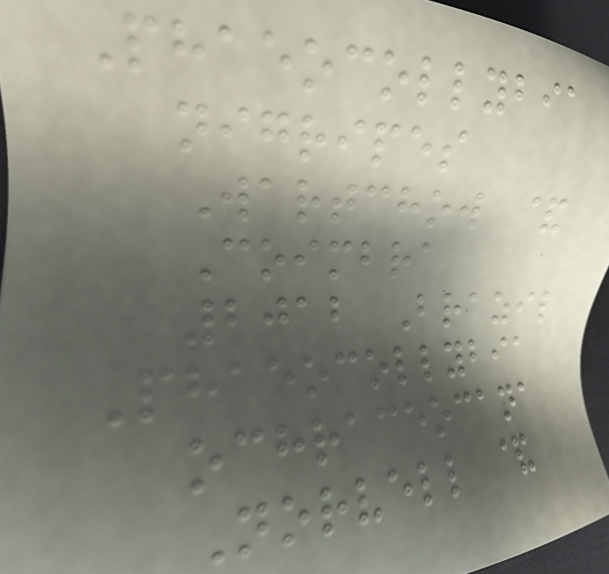Phaeocollybia
nigripes
Wartchow &
Coimbra
2012 Brazil
Phaeocollybia
ochraceocana
Norvell &
